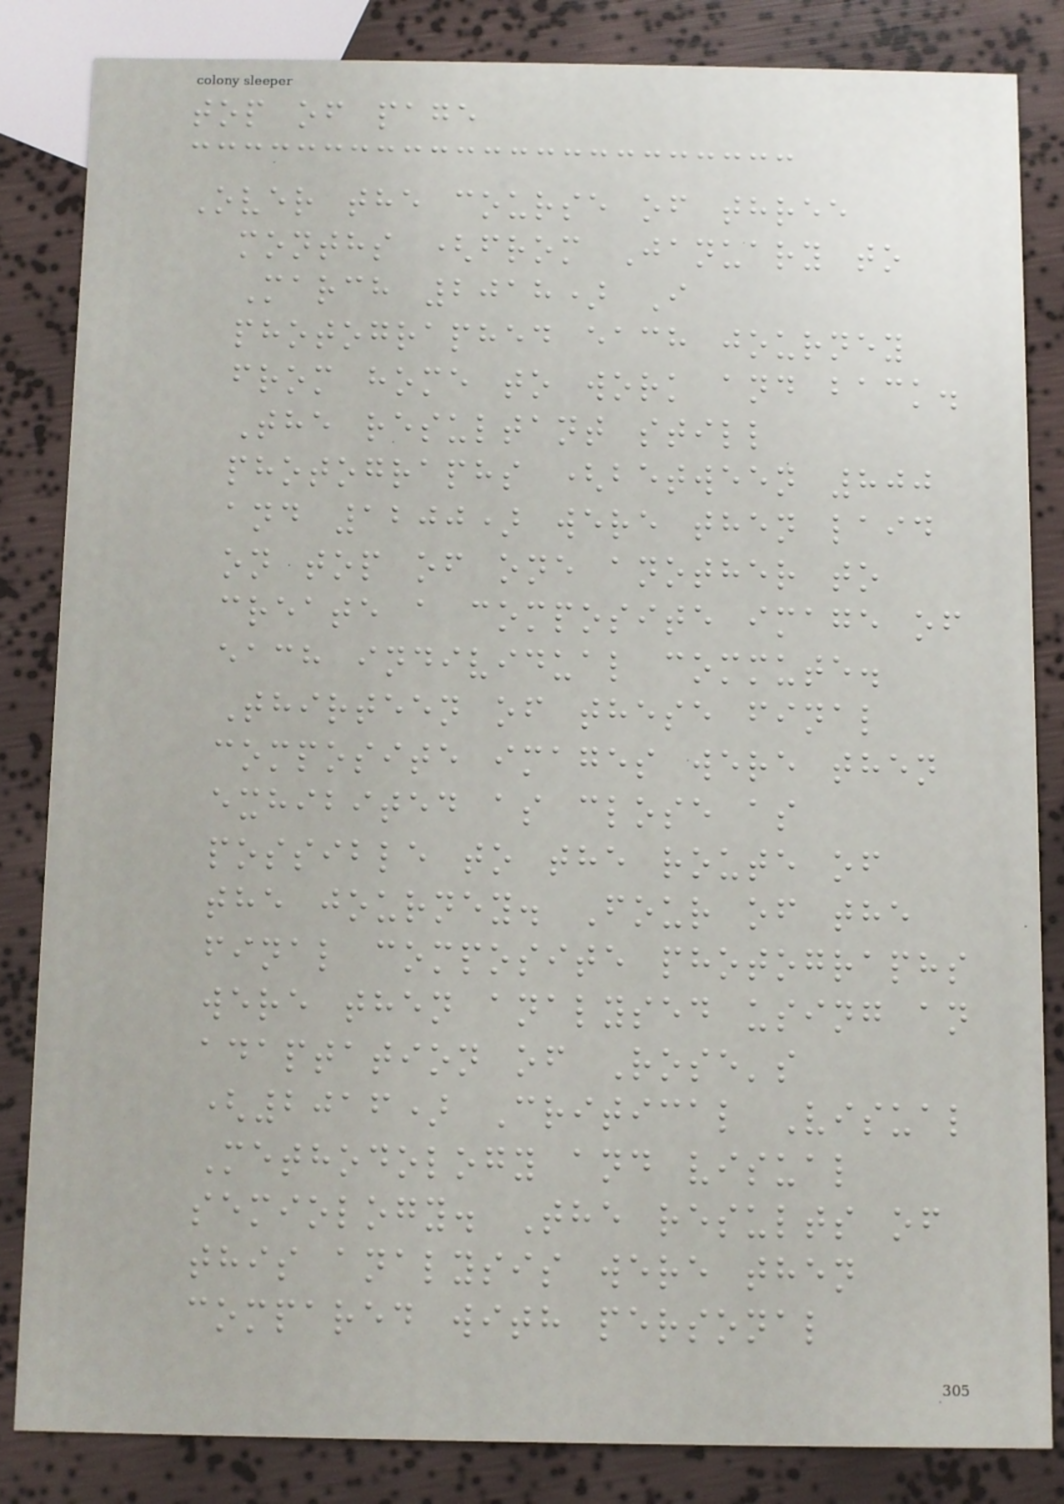top of page
Over the course of three
months (from January to
March 2018) I
photographed each journey
from home to work and back.
The resultant still
photographs (between 800
and 1200) were then laid
on top of one another to
create a composite image of
each individual commute.
Thirteen of these final
composite images were then
exhibited as close as
possible to the route of
the journey. Four of the
final composite photographs
were then analysed using an
adaptation of Rose's
(2016) Critical Visual
Methodology and visual
semiology. The results of
this analysis were then
compared with personal
